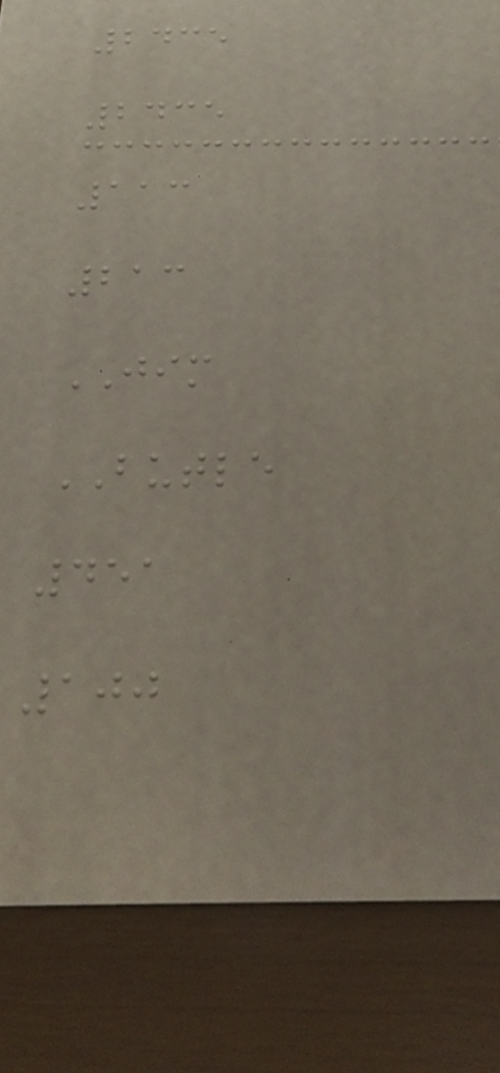2435
2435
113
213
JIM
BUTLE
451
100
